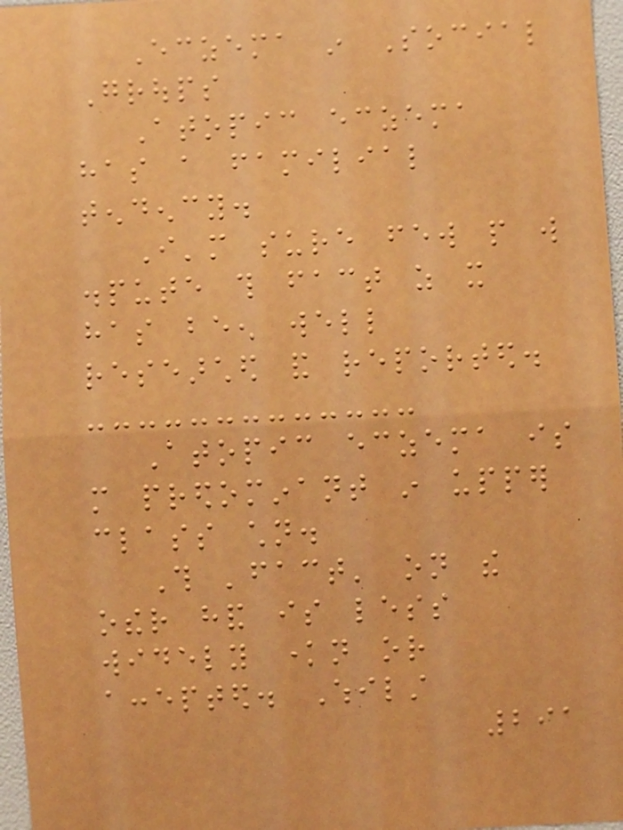Eczema in Social
Groups
Atopic eczema
has a familial
tendency.
I'm sure few people will
dispute this fact as it
has been well
researched and reported.
Atopic eczema is
more predominant in upper
class children.
This 'fact' on the
other hand is less
widely known or
accepted. Whilst
291
